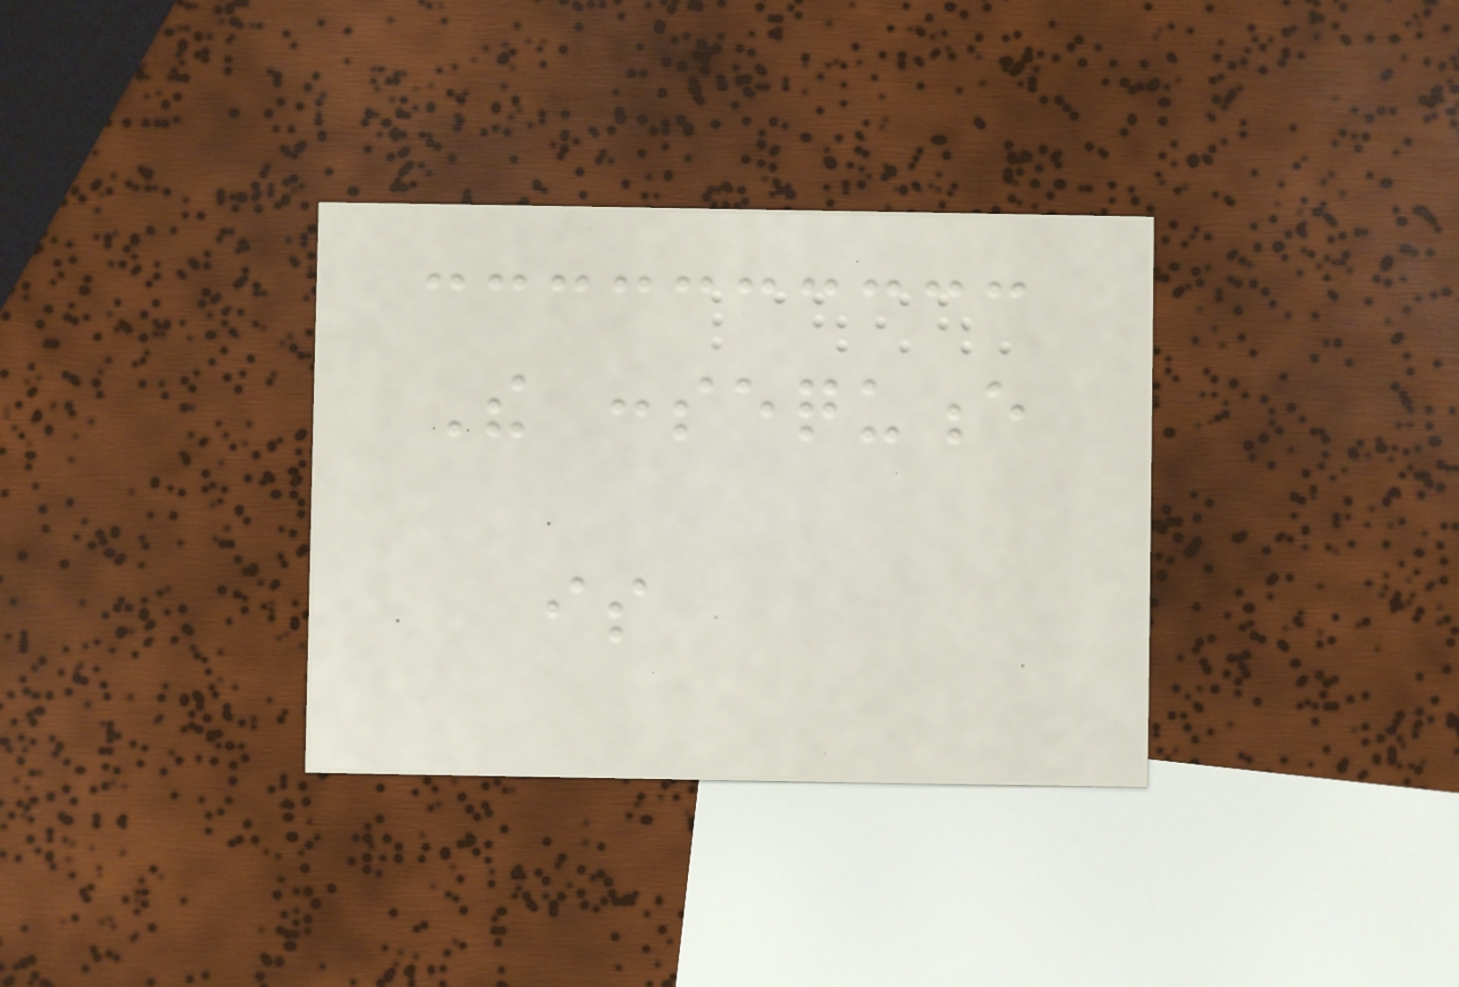The consequence
is
